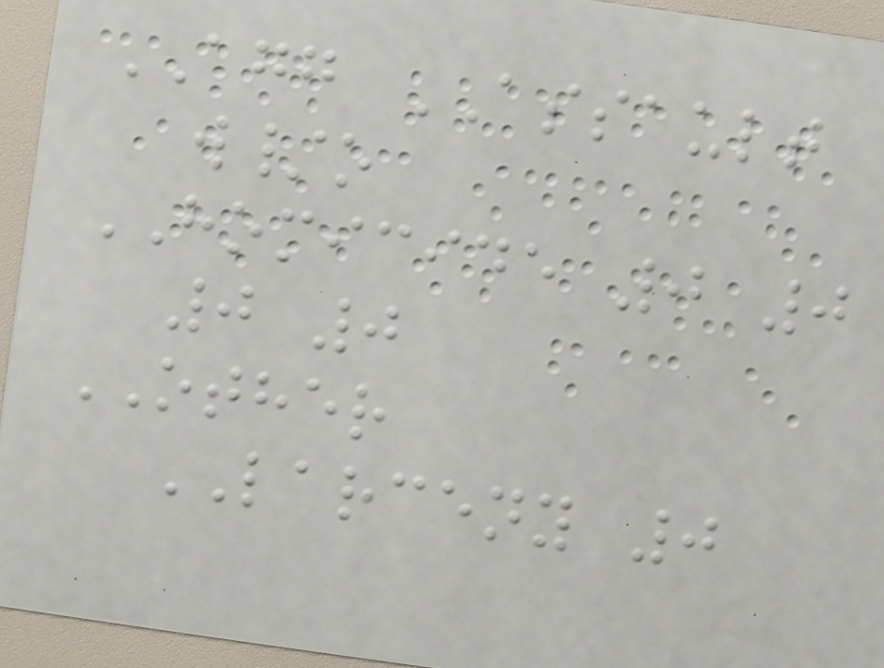AGG ASSAULT
w/o
HOMICIDE 0 0
0 0
OTHER
LARCENY 0
